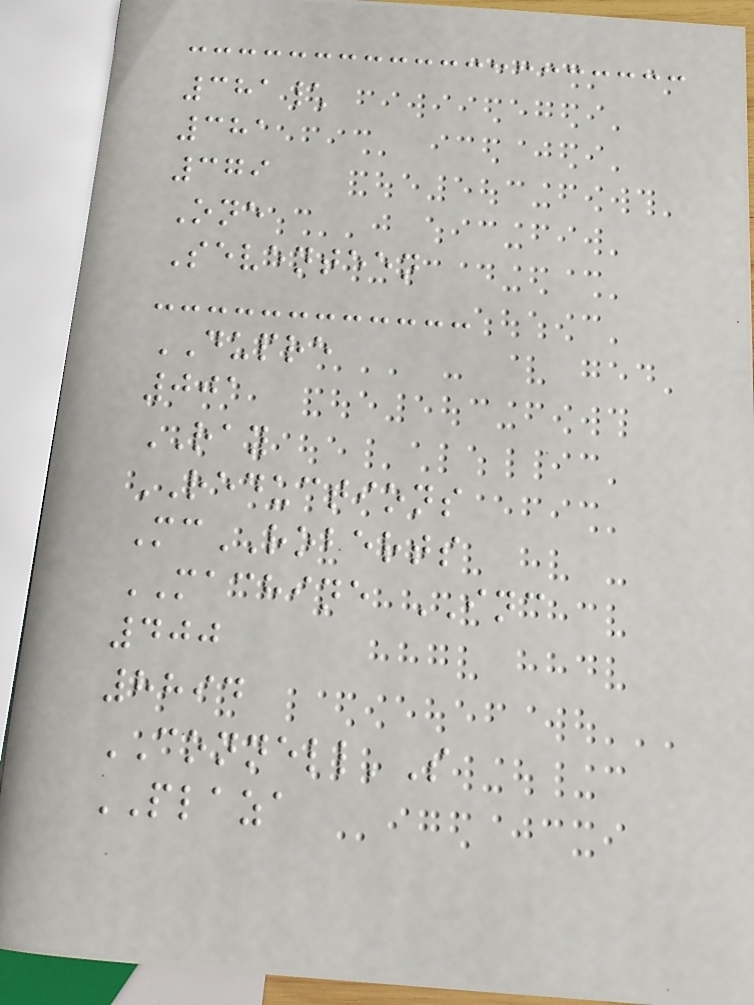381\
381
379
One
Seventeen
DUPRE
001
RAY
REDUCTIONS
McROBERTS
MACHINE INC
400
8894
CONNELL'S
PLAZA
